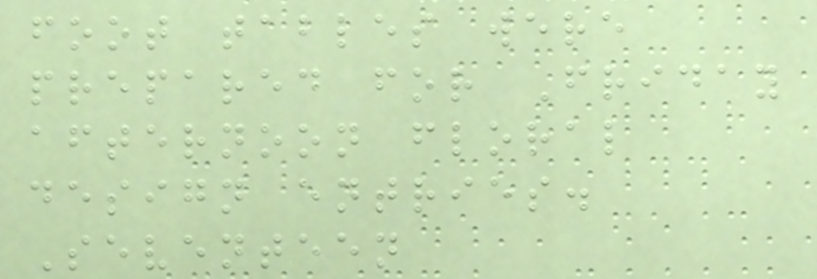foot tables were
prepared for Friday
afternoon floral
design entries.
Seventeen
